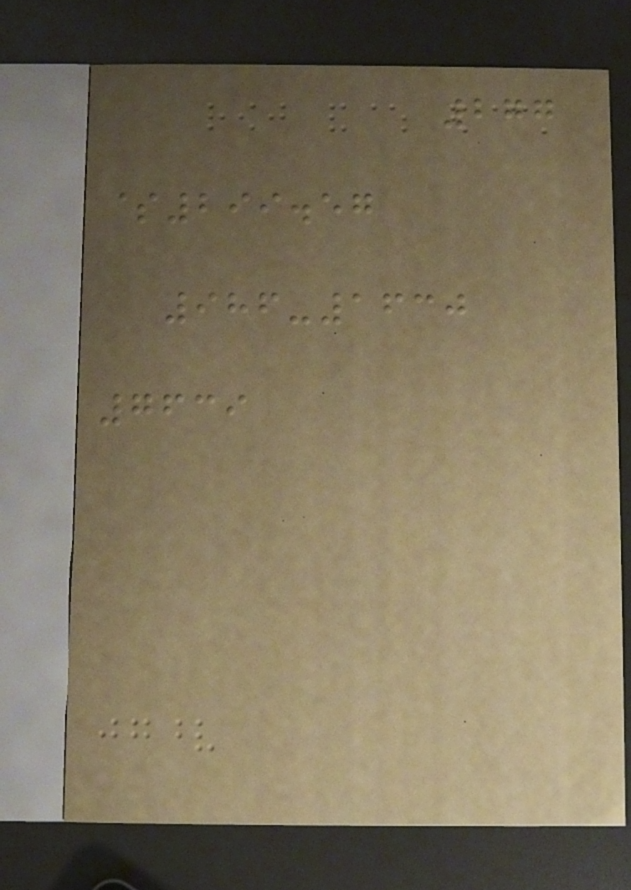277
$299.57
986-1630
7639
